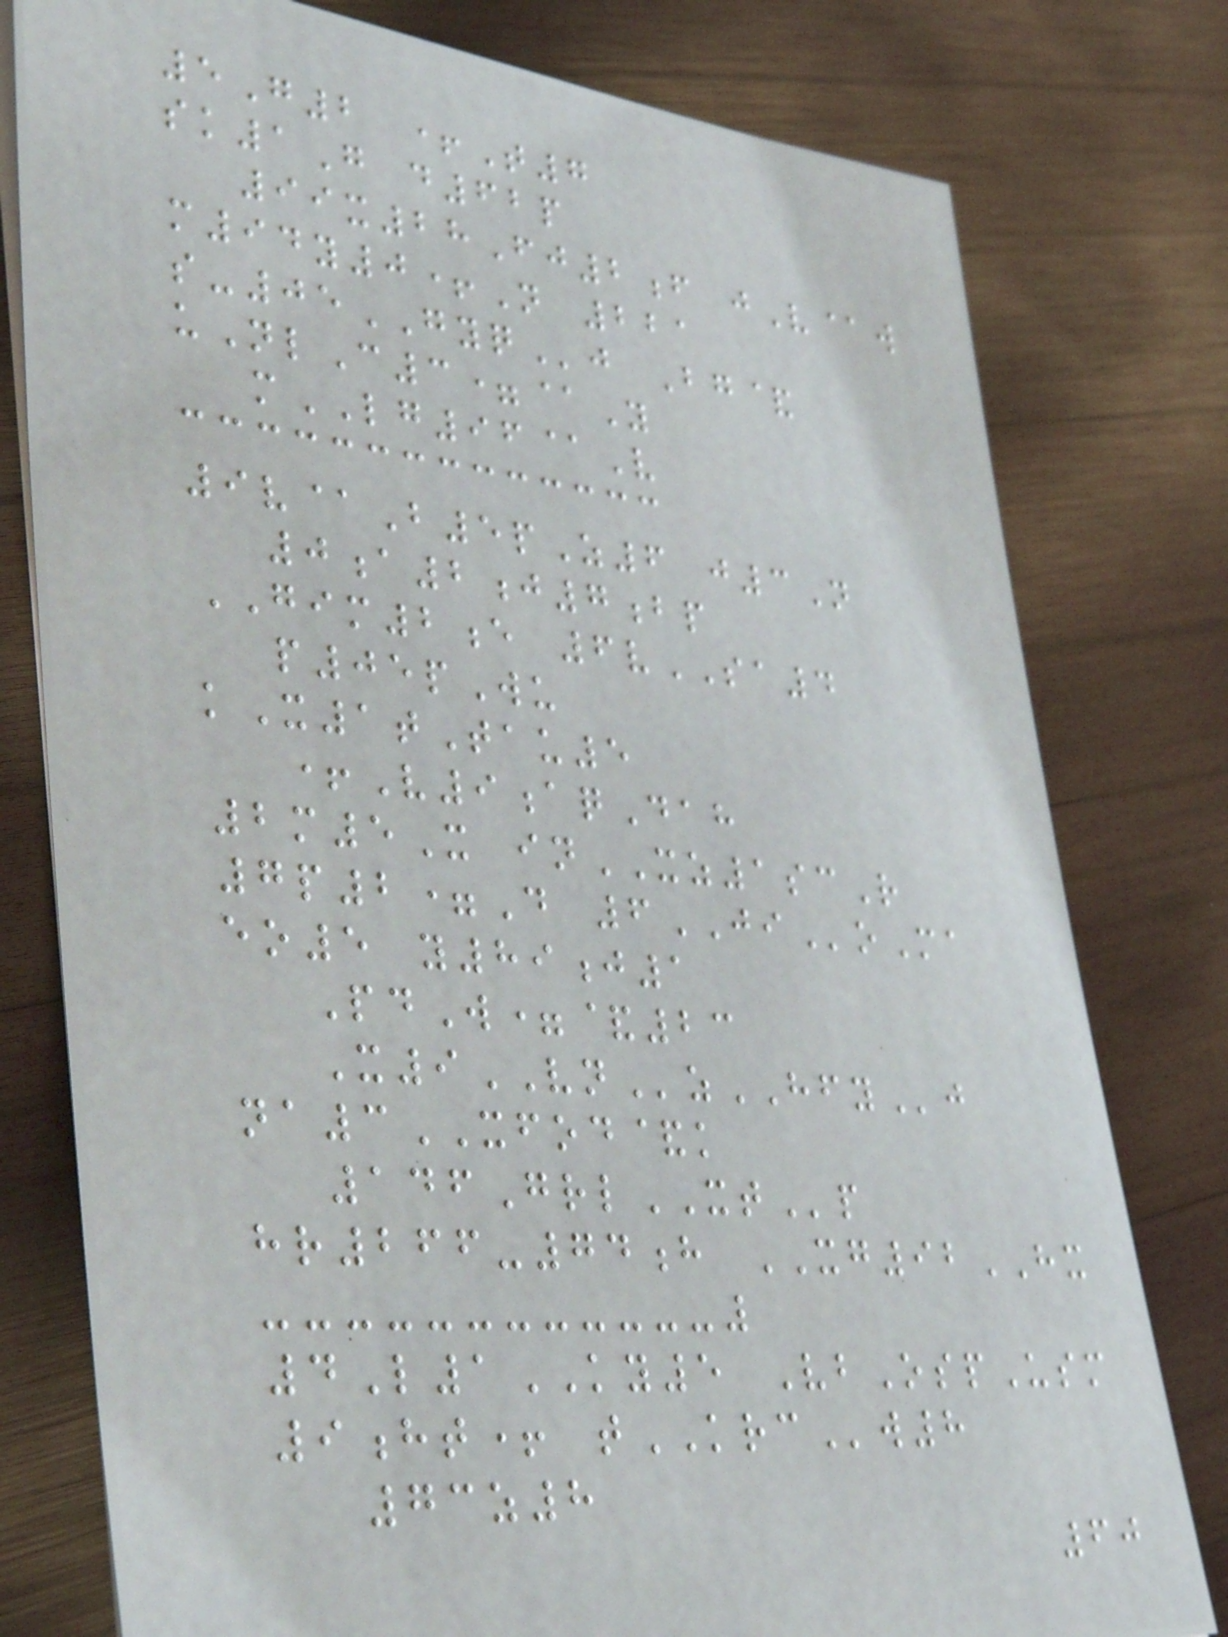5G2 +T7
sk1G d62p
99x28Fj2f jV@w
m94y0+N 221
s-05GYQj Bg&
uNlC3=@Y
mLG96@V
9v@B5pZ6 j3N
0a2j7bp
GIM2e 6vSA4
p05pWu
kX1tTau5
+V9aqDah
2m5X inXZ1scR
7p2=D 6JIoMa
eo5 y89j1
PdW=&23
X9VNzHFYj
na3XFOD&k
146GrlXTp
hr266-74h XG92HX
4L1KY5 VbOspUsm
9ht+ tKRCw8
73z8
60
